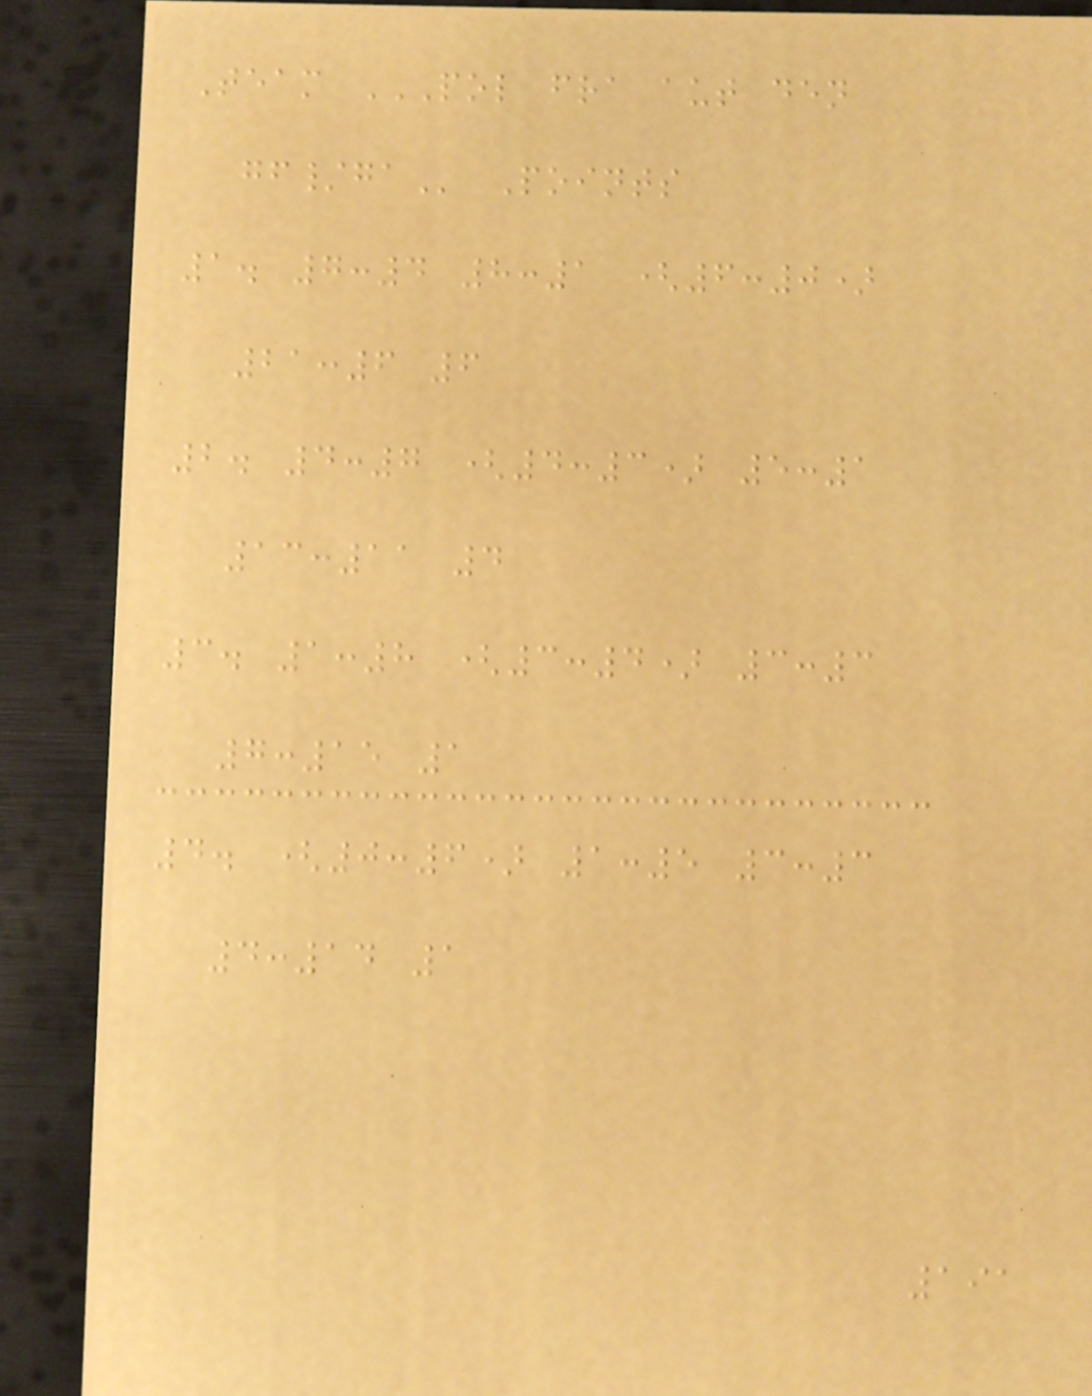Team POL FRA AUT DEN
GF/GA Points
1. 7:4 8:1 (6:0)
21:6 6
2. 4:7 (4:3) 5:1
13:11 4
3. 1:8 (3:4) 3:3
7:15 1
4. (0:6) 1:5 3:3
4:14 1
191
